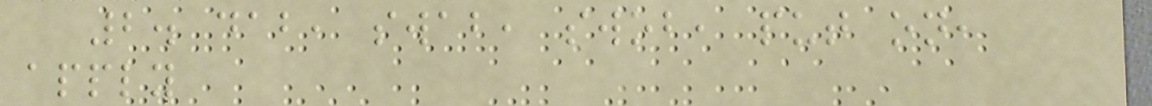2. dab, swab, swob, put on,
apply
